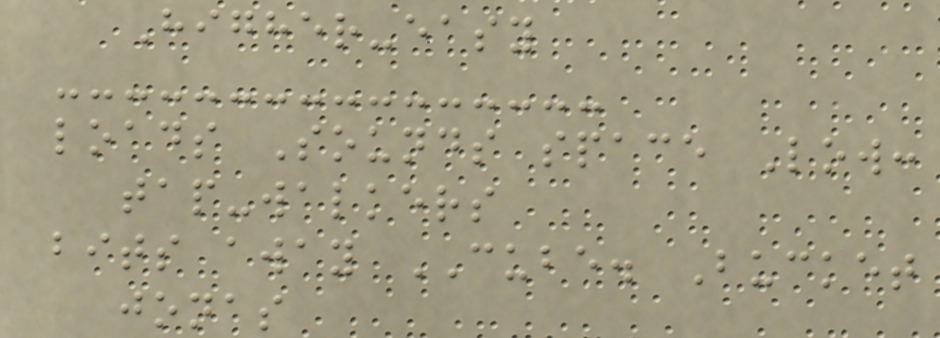Higher-easy
loads Sounds space Low:
tap-walkers
bits away CUBE. Bucket
jonas
